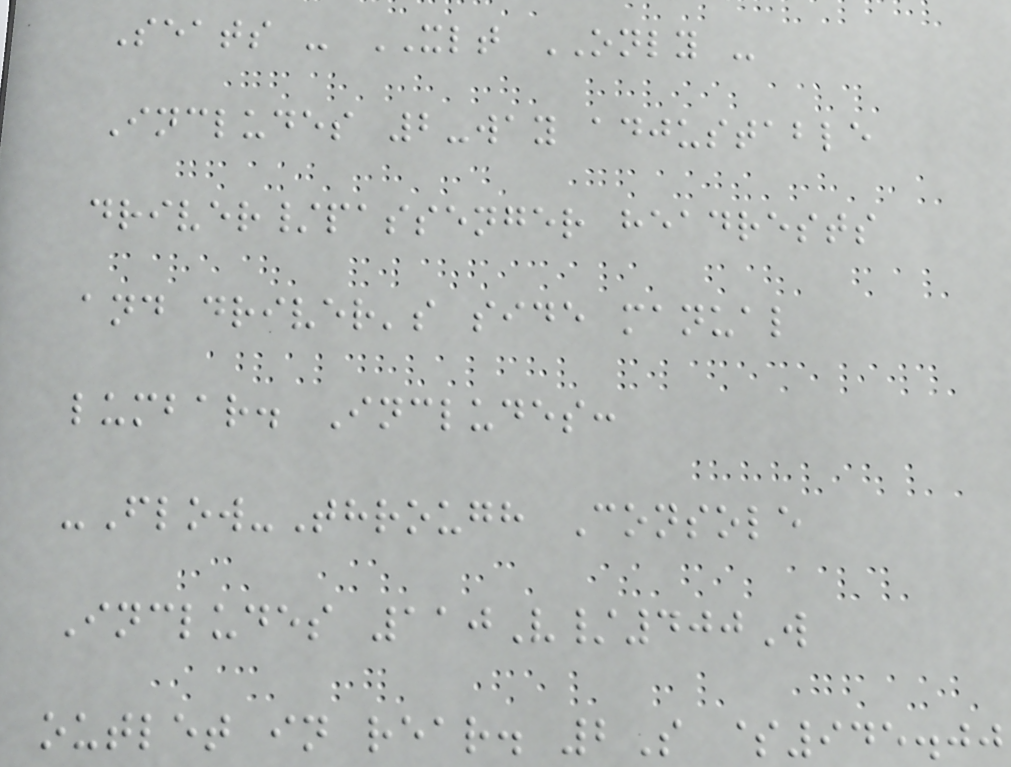Seats - XLT ONLY -
Includes 2-way adjustable
driver/passenger headrests
and driver's side manual
lumbar. Includes:
-Flow-Through Console
Includes 110V/400W
outlet in rear. 2S $945.00
